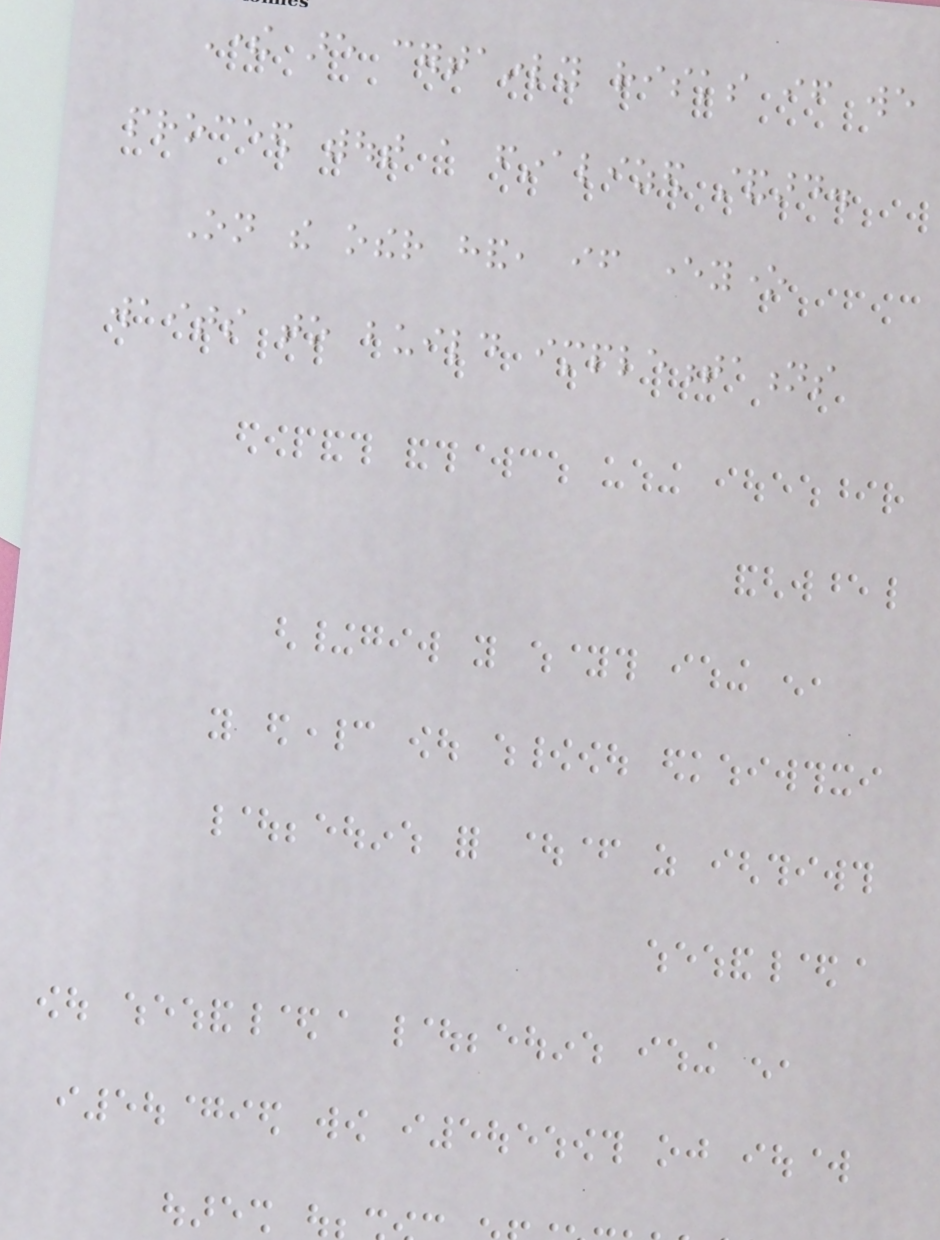There are certainly risks if we
proceed without a finalized standard.
On the other hand, if everyone
waits to build implementations
